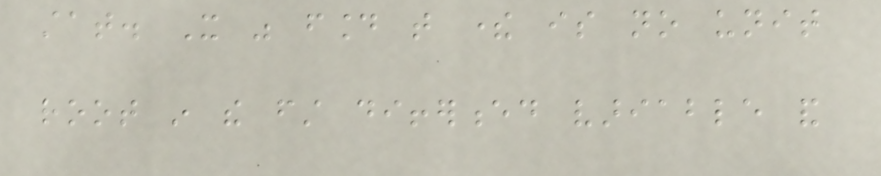stat. It was found that there is no unit
root in the first differenced variable and
